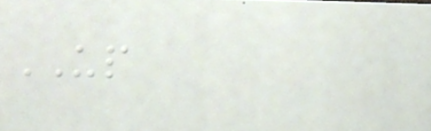UP
